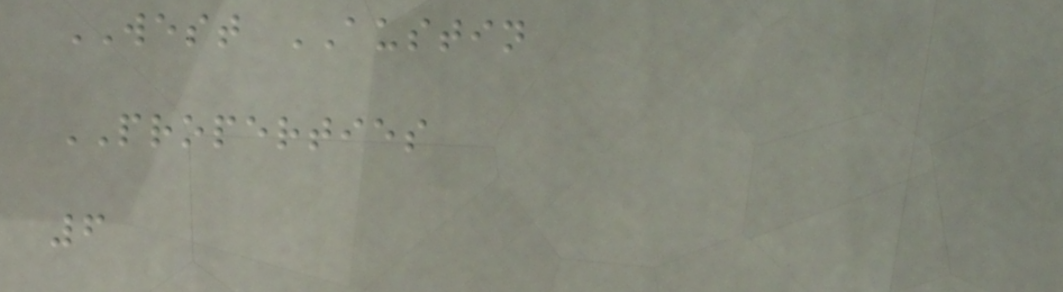WEST AUSTIN
PROPERTIES
6
